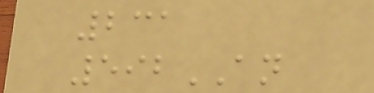231
592AN
